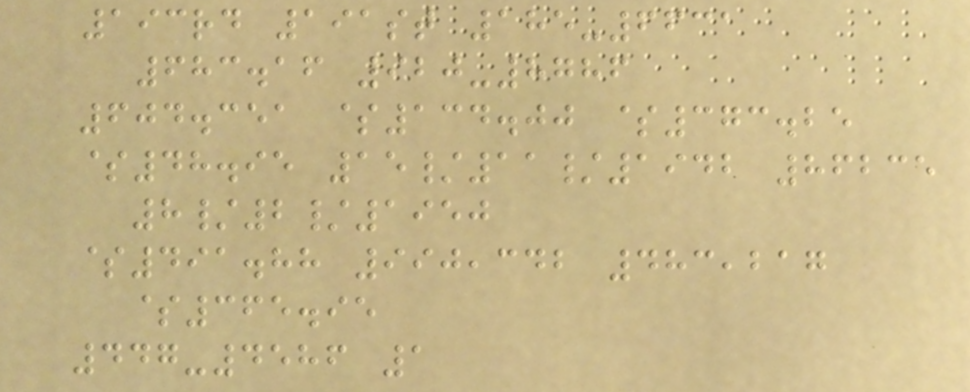193rd 191st 185-6631
683.16 920-8786
604.351 $134.00 $373.25
$48.95 15/11/1942 86235
8/2/1950
$491.88 990,342 483,217
$365.95
447-4586 1
